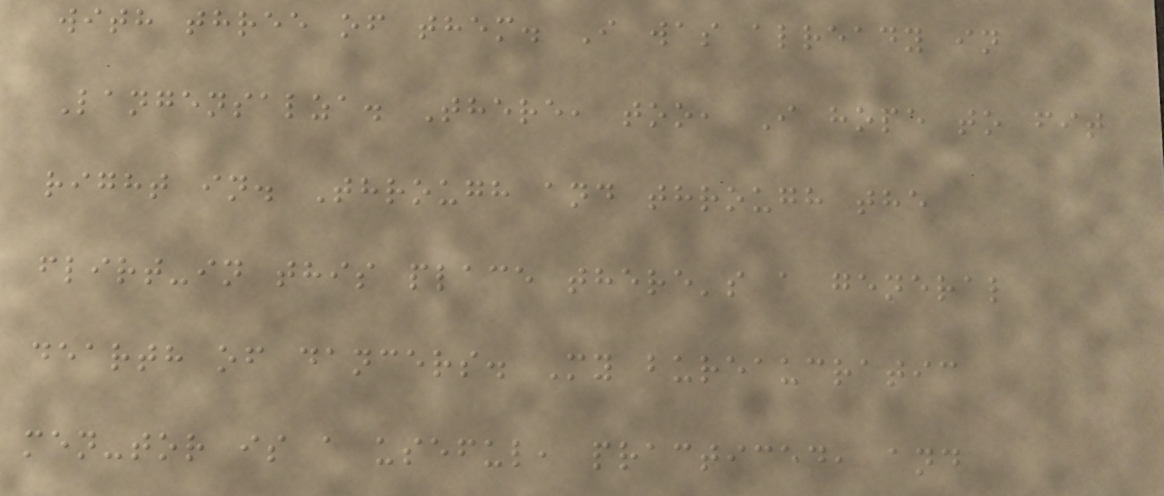with three of them. I was already in
Langensalza. There, too, I hope to fit
right in. Through and through the
flirt-in this place there's a general
dearth of dancers. My bureaucratic
men-tor is a useful, practiced, and
